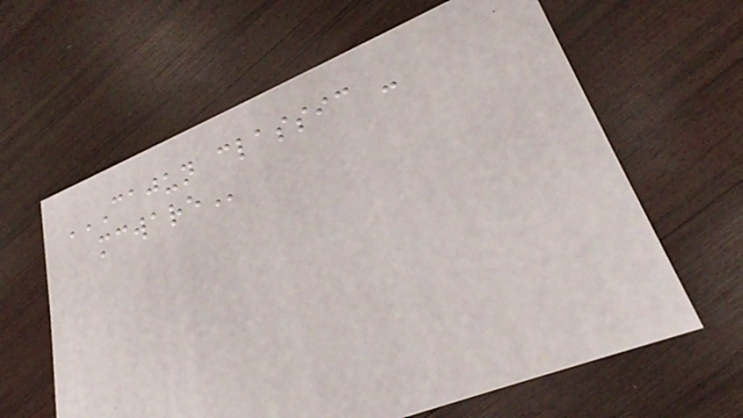CAJUN CLASSIC -
MCWARE
